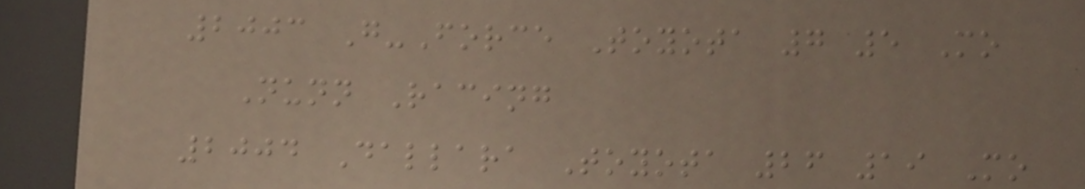2003 G-Force Toyota 7 5 Mo
Nunn Racing
2004 Dallara Toyota 26 19 Mo
